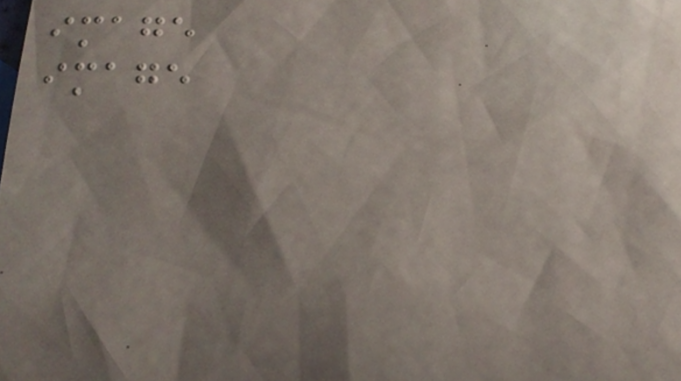image
image
